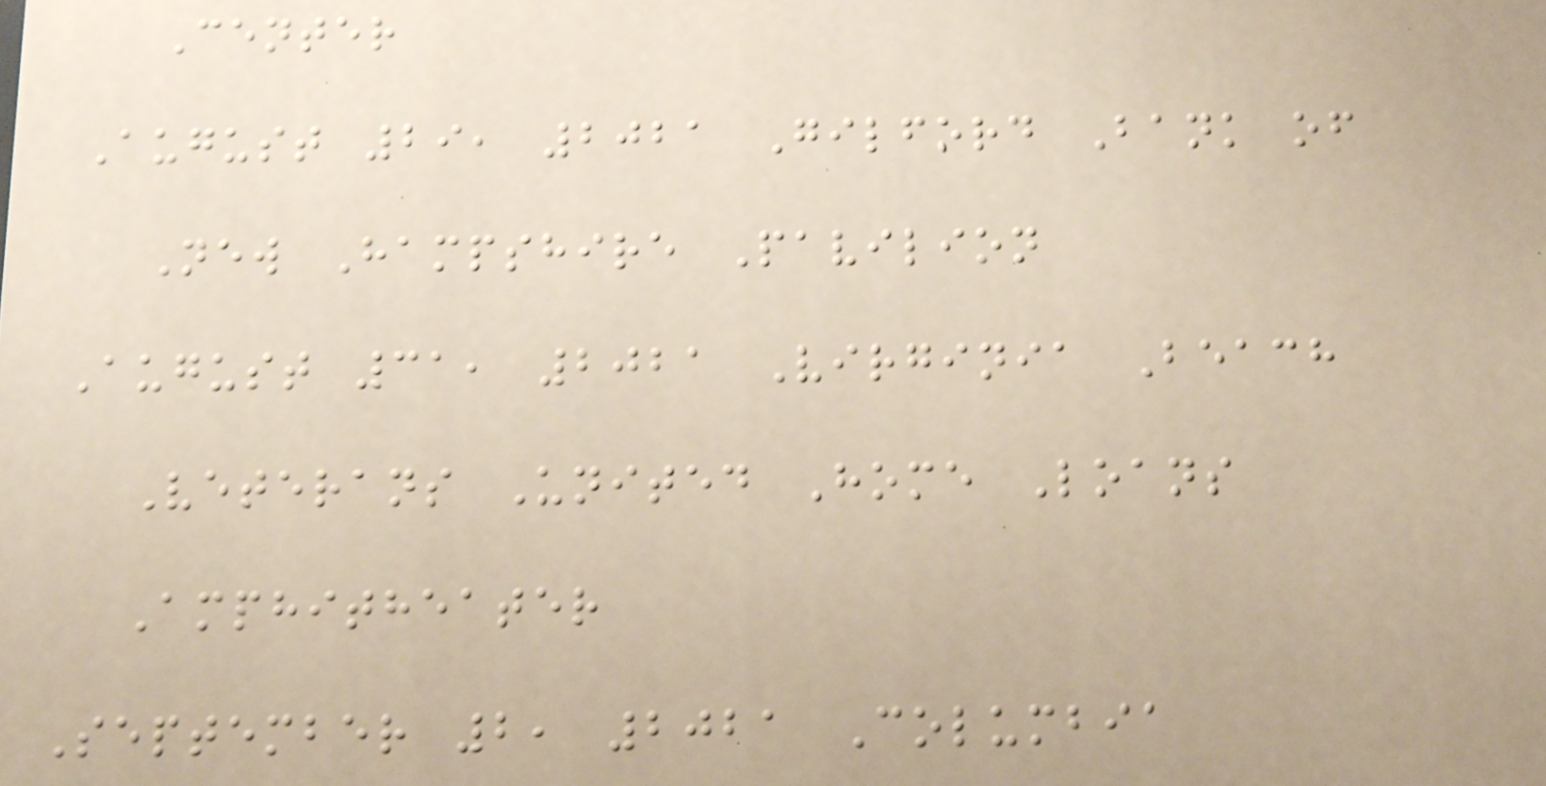Center
August 29, 2021 Gilford Bank of
New Hampshire Pavilion
August 31, 2021 Virginia Beach
Veterans United Home Loans
Amphitheater
September 2, 2021 Columbia
